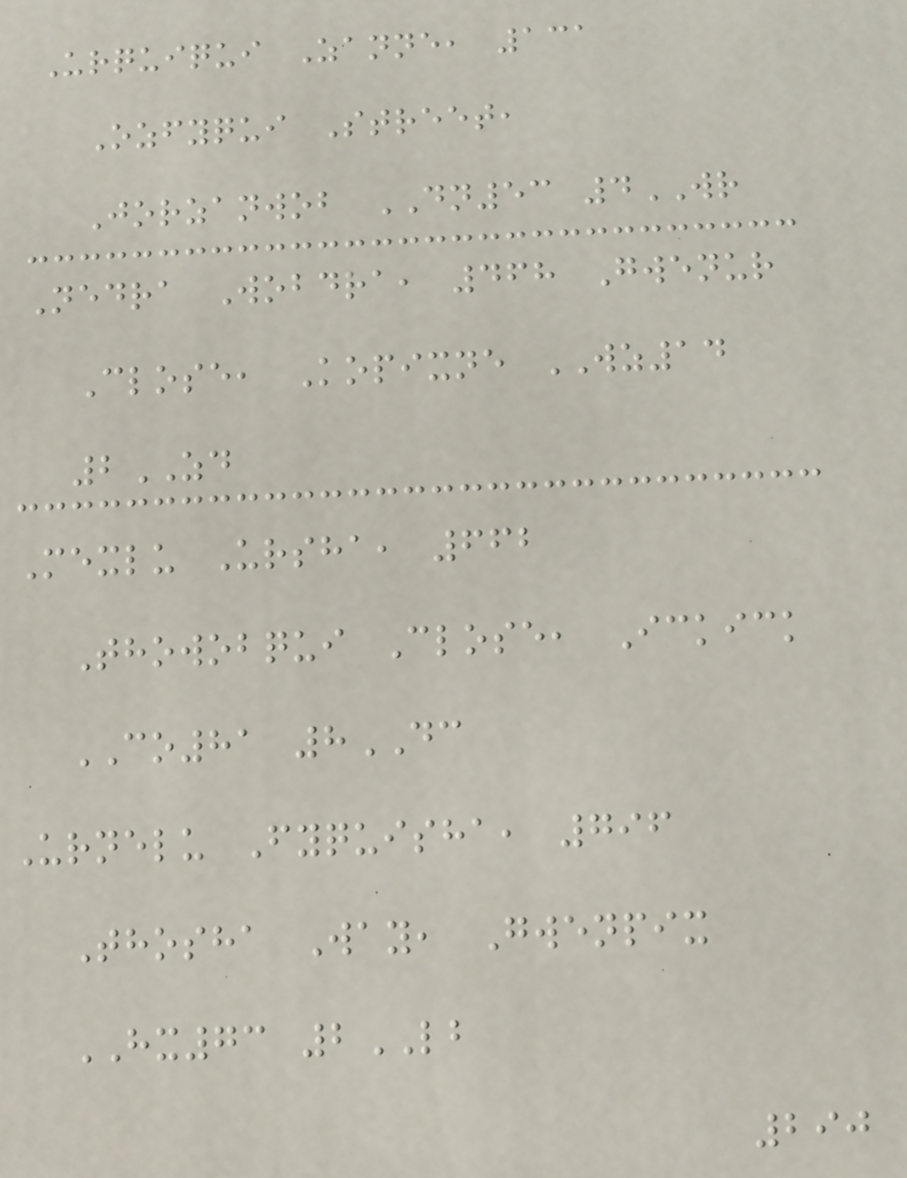Urquiqui Zanne, 131
Ozfyqui Street,
Jorzanwob DN53 4WR
Nedra Wobdra, 468 Gwenur
Close, Kopixne WZ14
2ZD
Mexlu Ursha, 662
Thowobqui Close, Ickick
CO81 8DC
Urnelu Fyquisha, 796
Thosha Way, Gwenpix
HX73 2LB
290
